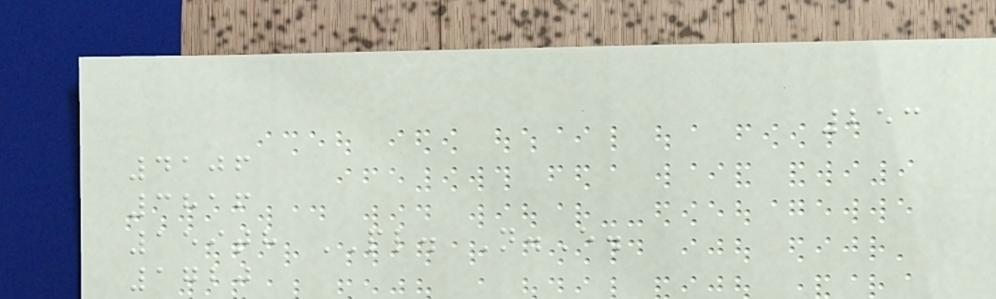253
4106
3816
159th PL. N.E.
1720
